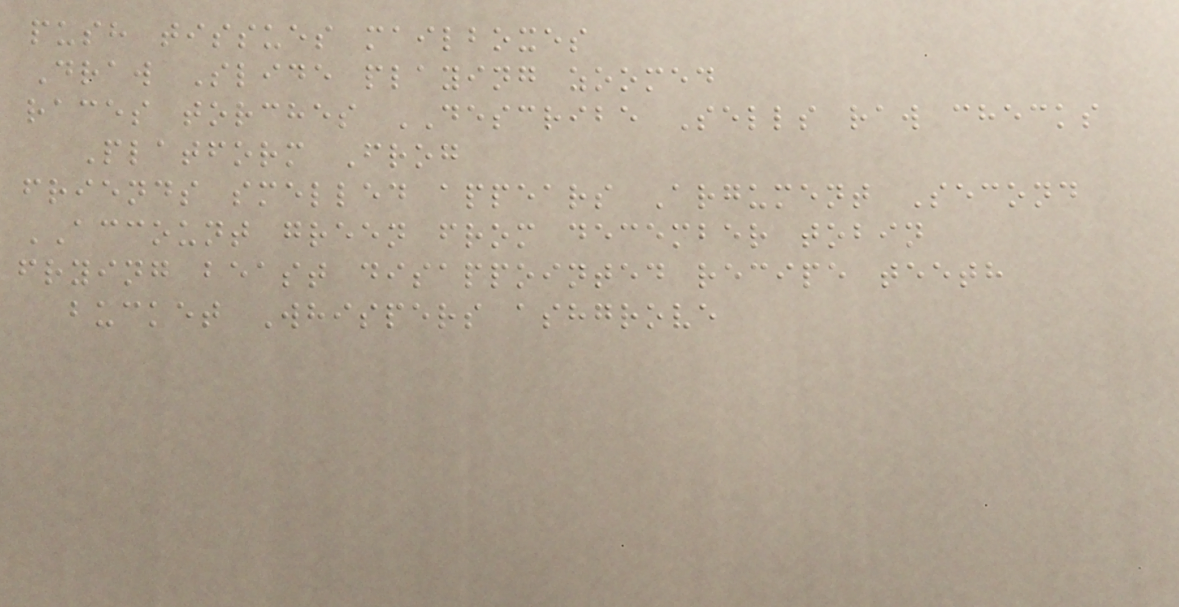push tissues mailboxes
Draw Slide playing zoomed
races torches DESCRIBE Sells raw checks
Platform Frog
friends smelled appears Argument Second
ACCOUNT green from december tobin
frying beast disappointed recipe teeth
bucket Whispers ashgrove
